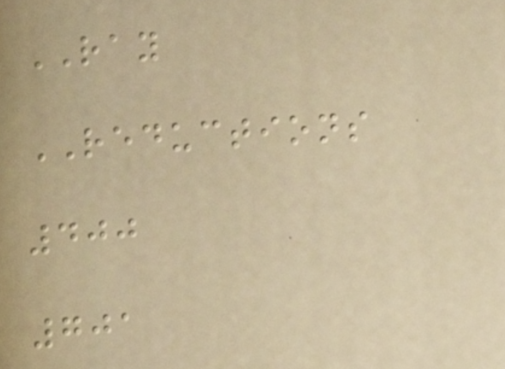RAY
REDUCTIONS
400
701
